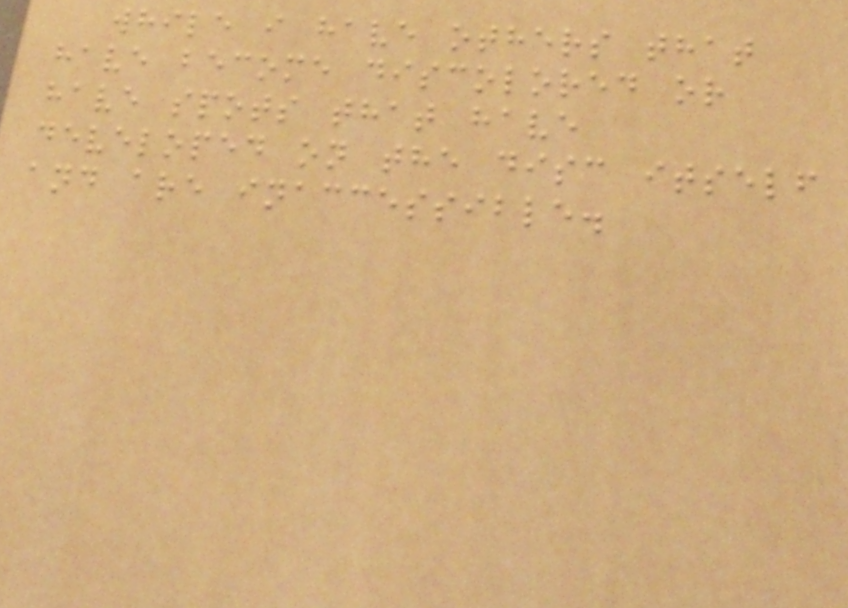while i have others that
have become discolored or
have spots that have
developed on the disc itself
and are inaccessible.
